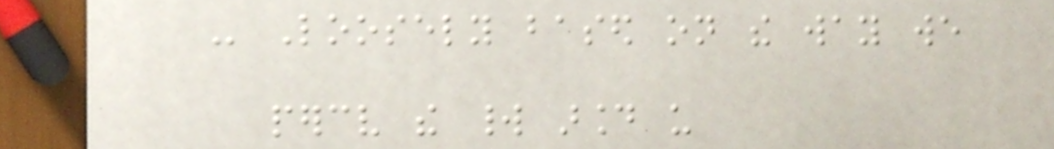- Loosely based on the way we
perceive the world around us
